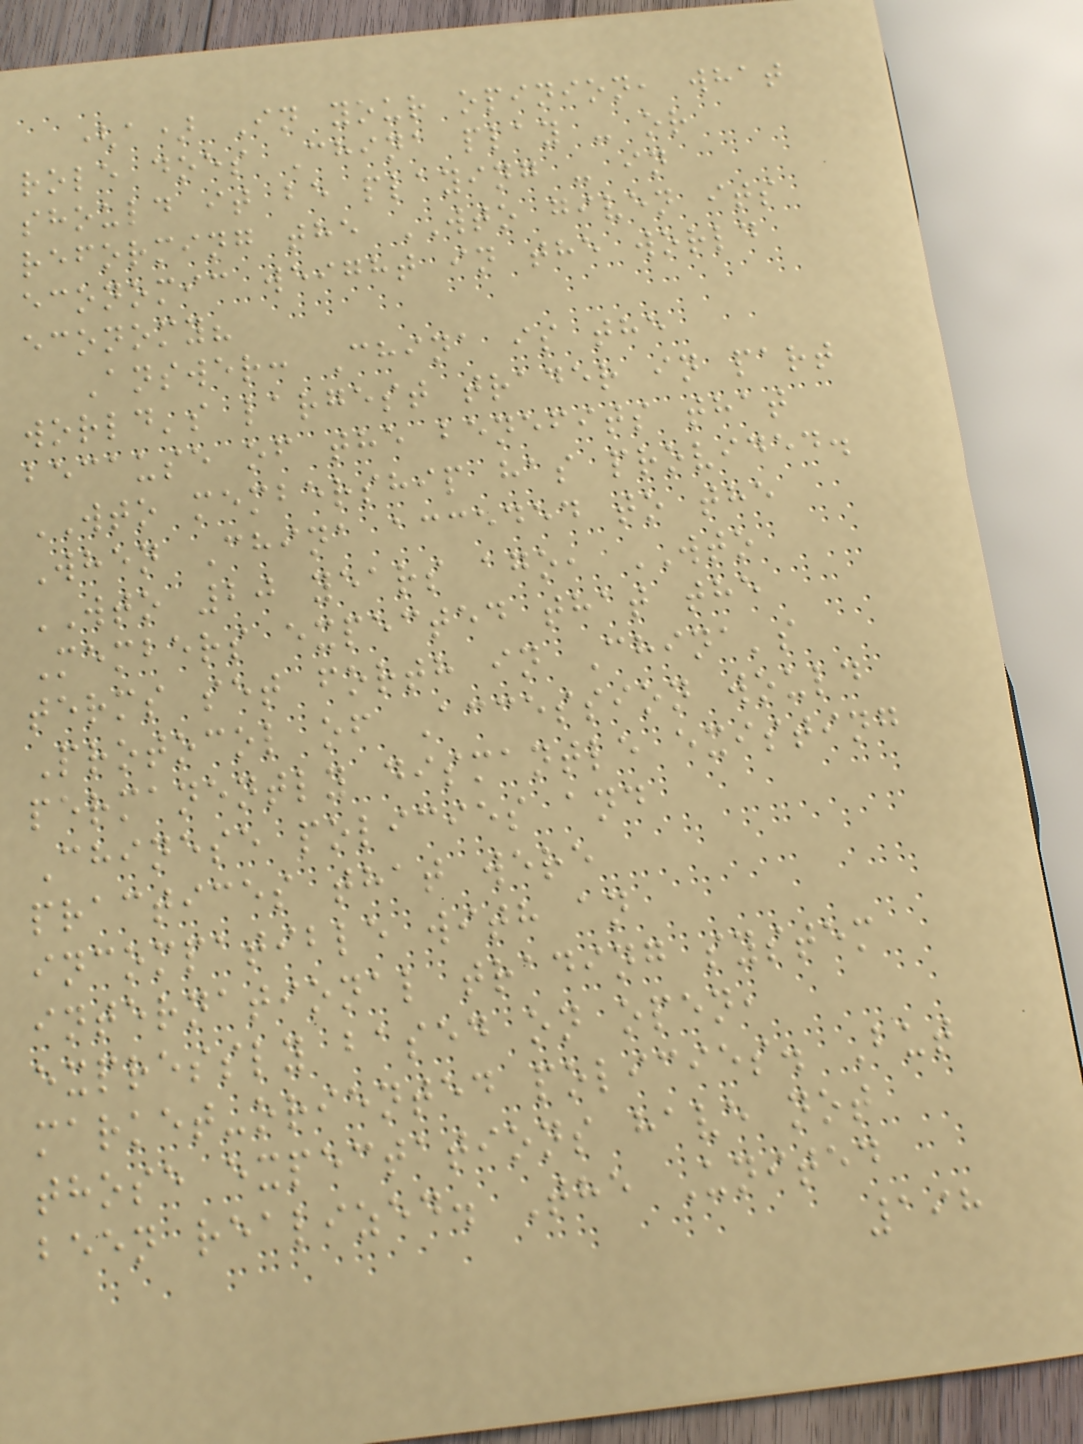(a) In your opinion, what
role does China play - or
should it be playing - in
reforming the WTO given its
economic weight in the world
economy?
Answer: China is the
world's largest trader in part
because of the benefits that
WTO membership has provided.
When China acceded to the
WTO 20 years ago, WTO
Members expected that the
terms set forth in China's
Protocol of Accession would
permanently dismantle existing
Chinese policies and
practices that were
incompatible with an
international trading system
expressly based on open,
market-oriented policies. But
those expectations have not
been realized. The United
198
